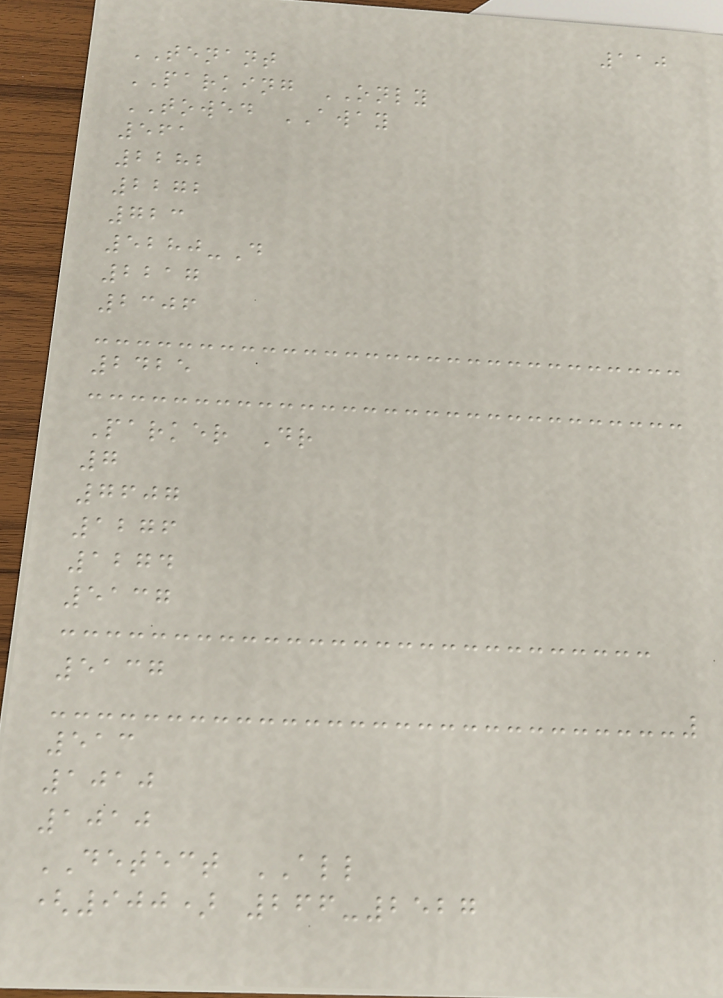110
TENANT
PARKING ONLY
TOWED AWAY
561
2282
2272
723
5280-D
2217
2306
2425
Parker Dr
7
7607
1276
1274
5137
5137
513
1010
1010
DETECT ALL
(900) 266-2527
